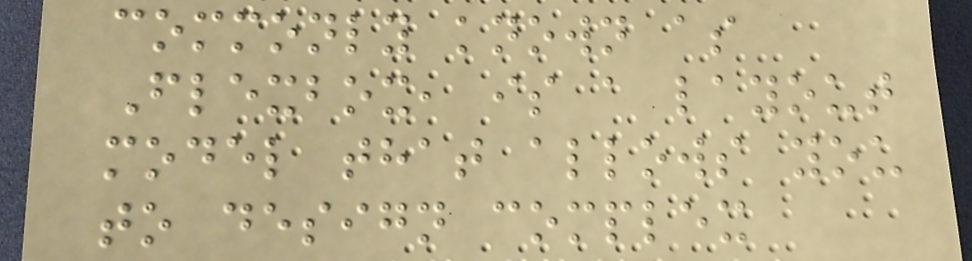commonly known as
Flexbox, is a layout
model that allows you
to design complex
